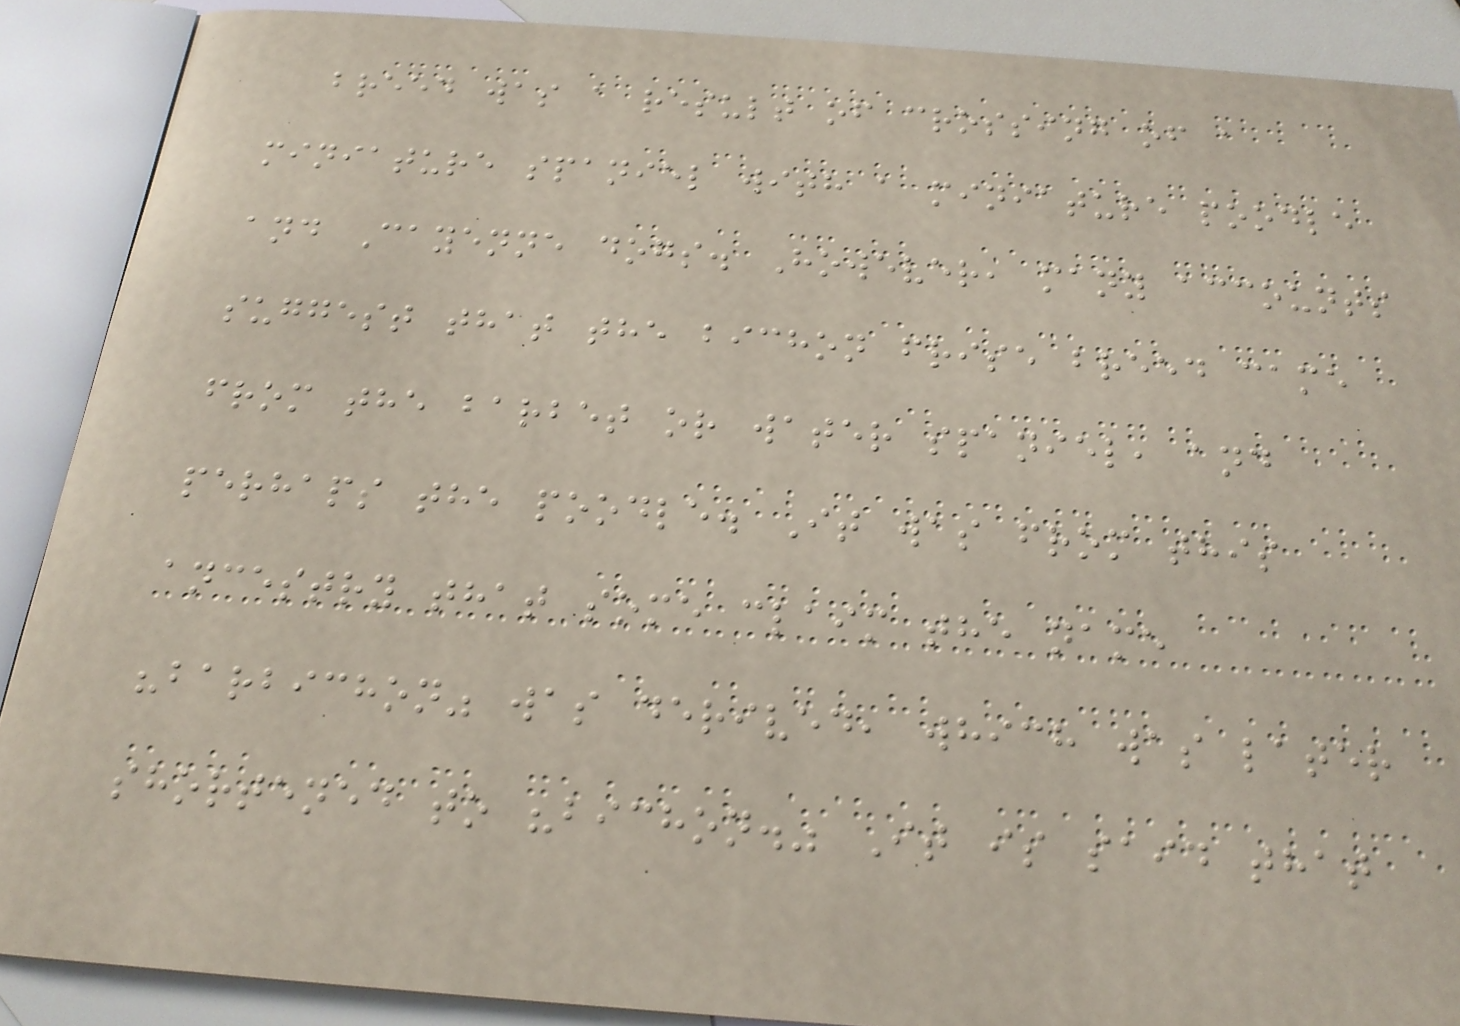breed was a result of crossing of a
miniature spaniel with a miniature poodle
and Cayenne dogs. However, many accounts
suggest that the bichon frise breed came
from the barbet or water spaniel, and
perhaps the poodle. It was from this
ancestry that some claim the name
"barbichon" was derived, which was later
shortened to "bichon." It is said that
